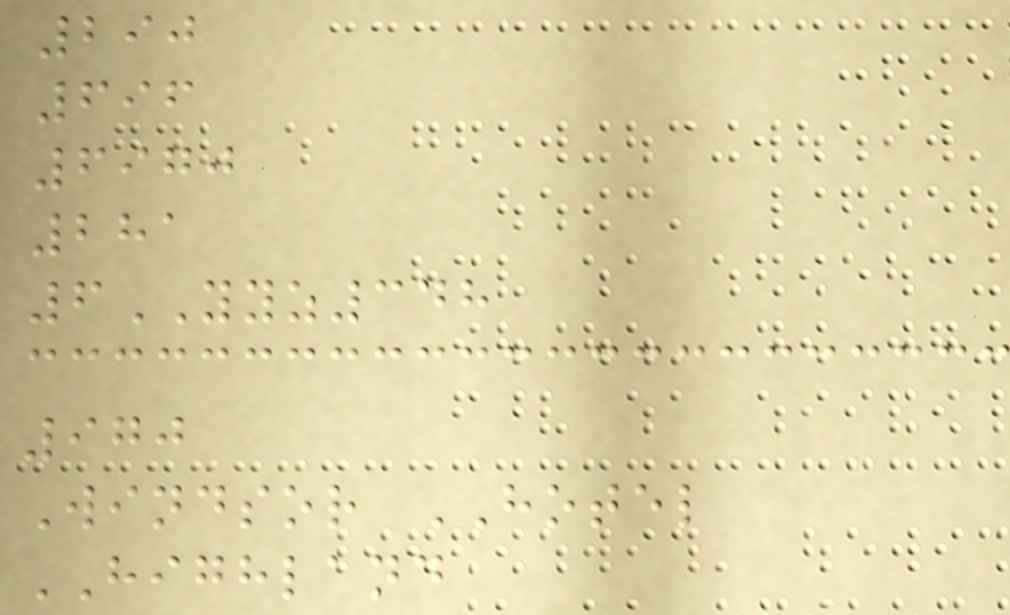290
696
6970
281
6YYZ348
970
Windsor HOTEL
HIGHLAND
